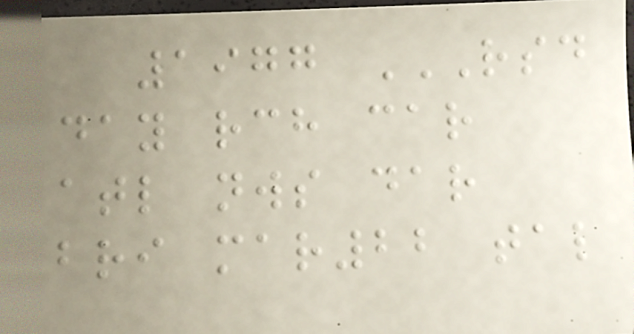1977 RSD
DAY RCH CAR
ATL NWS DAR
BRI MAR22 TAL
